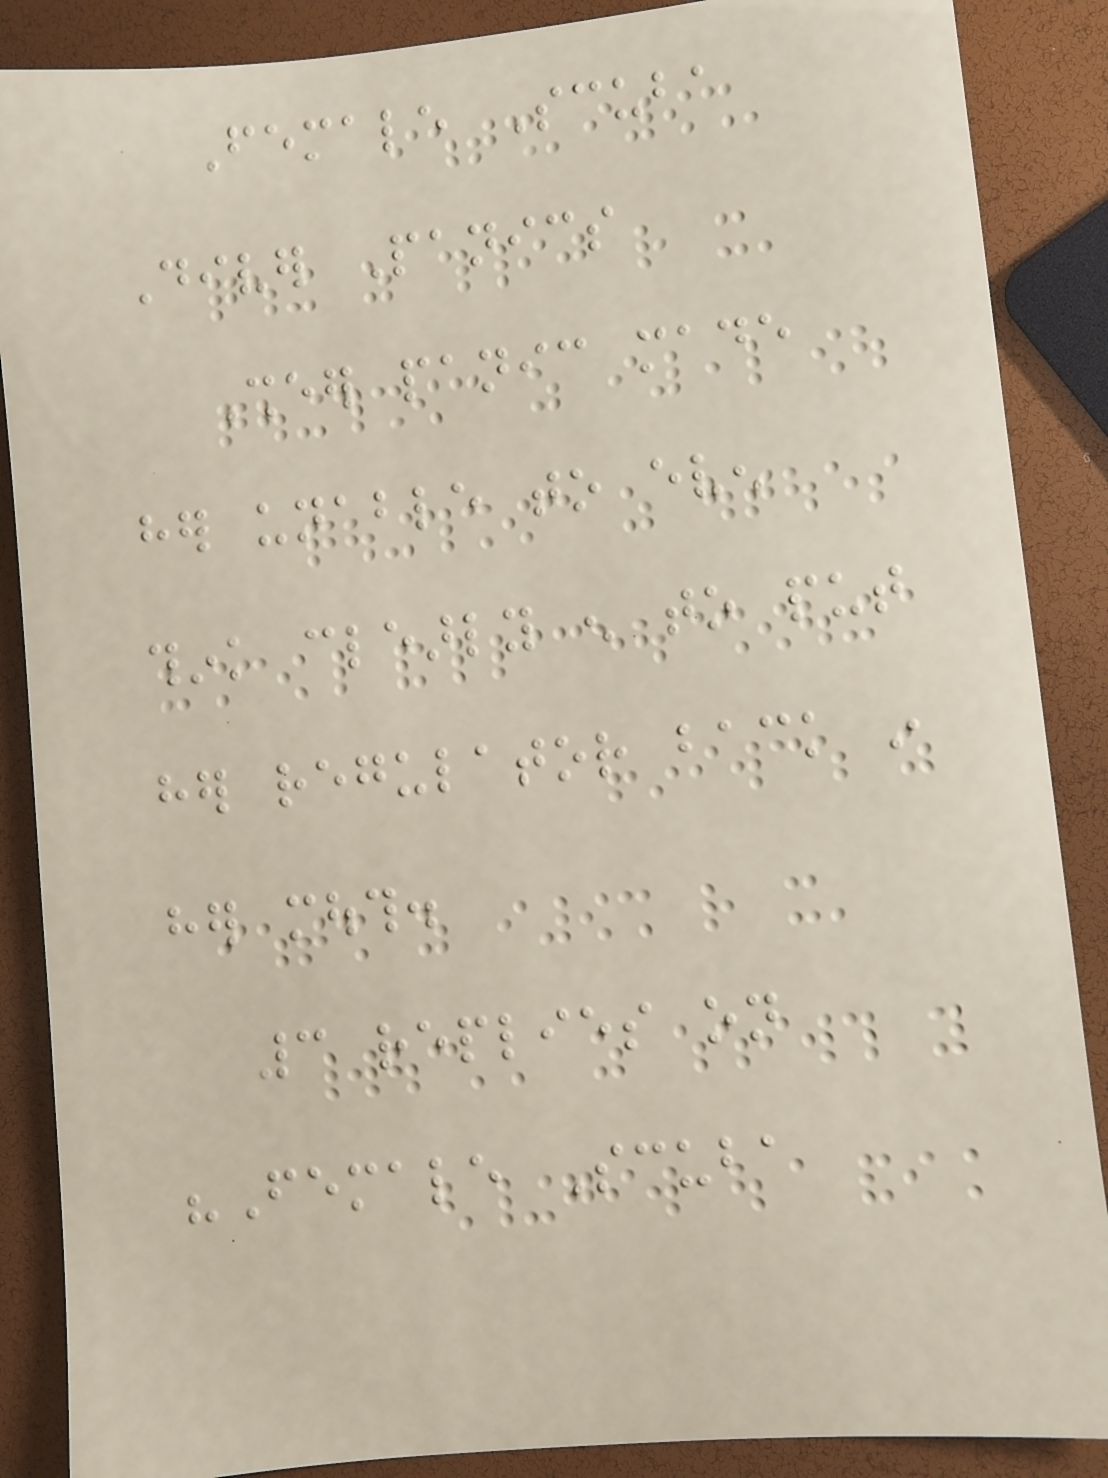Female Scuba
Diver Panics
Sheer panic made
her unable to even
think clearly enough to put
her regulator back in
her mouth.
3 replies on
"Female Scuba
